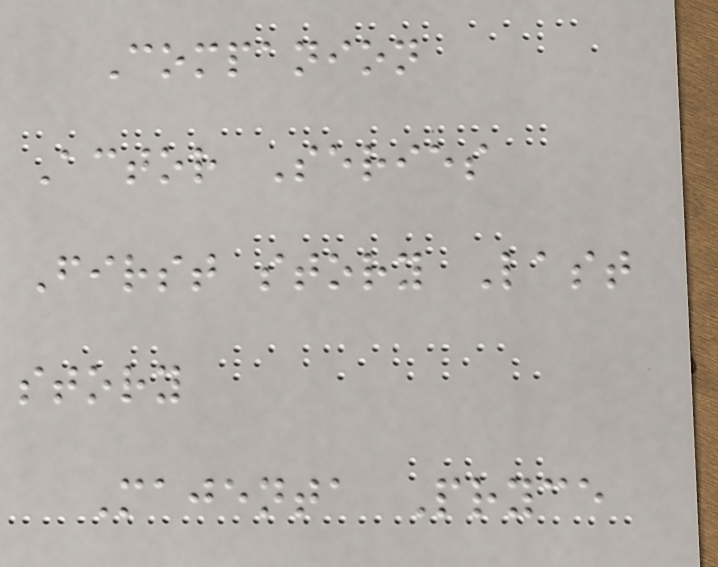Companion
Actor Series
First story Last
story
Majenta Pryce
